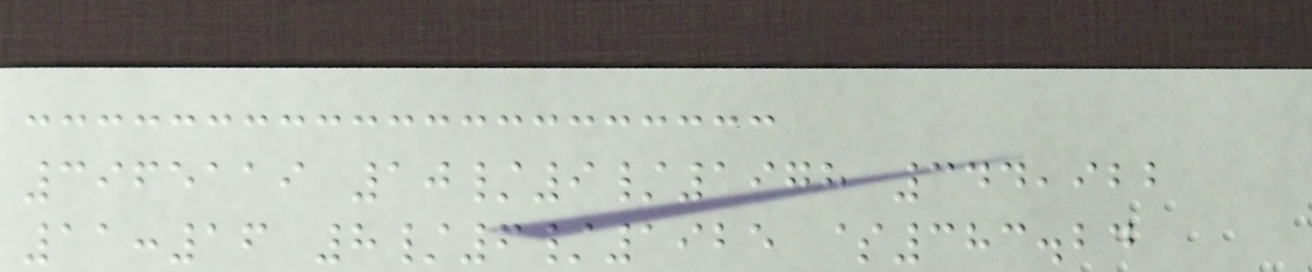3965119 10/9/1978 344,922
11:16 8/6/1925 $383.24
